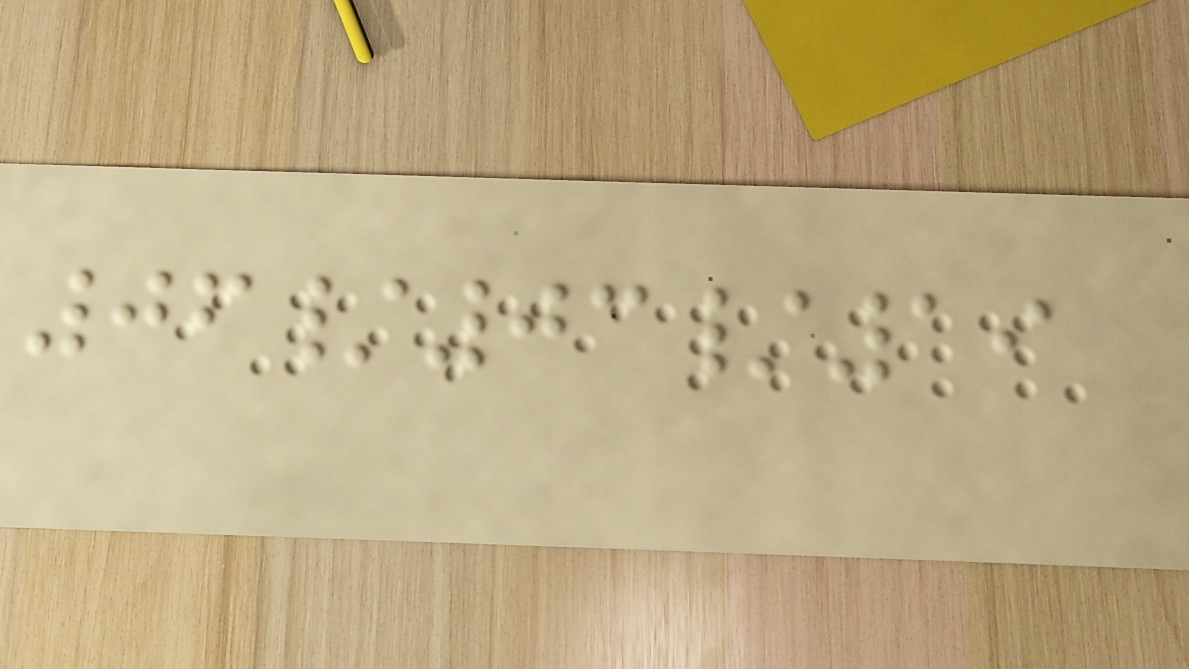06/03/19
